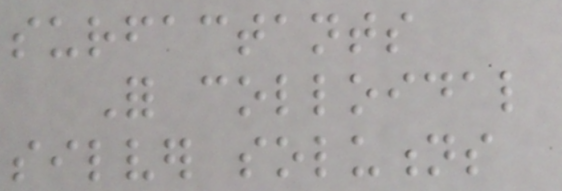surfactants
For colloidal
silver solutions
